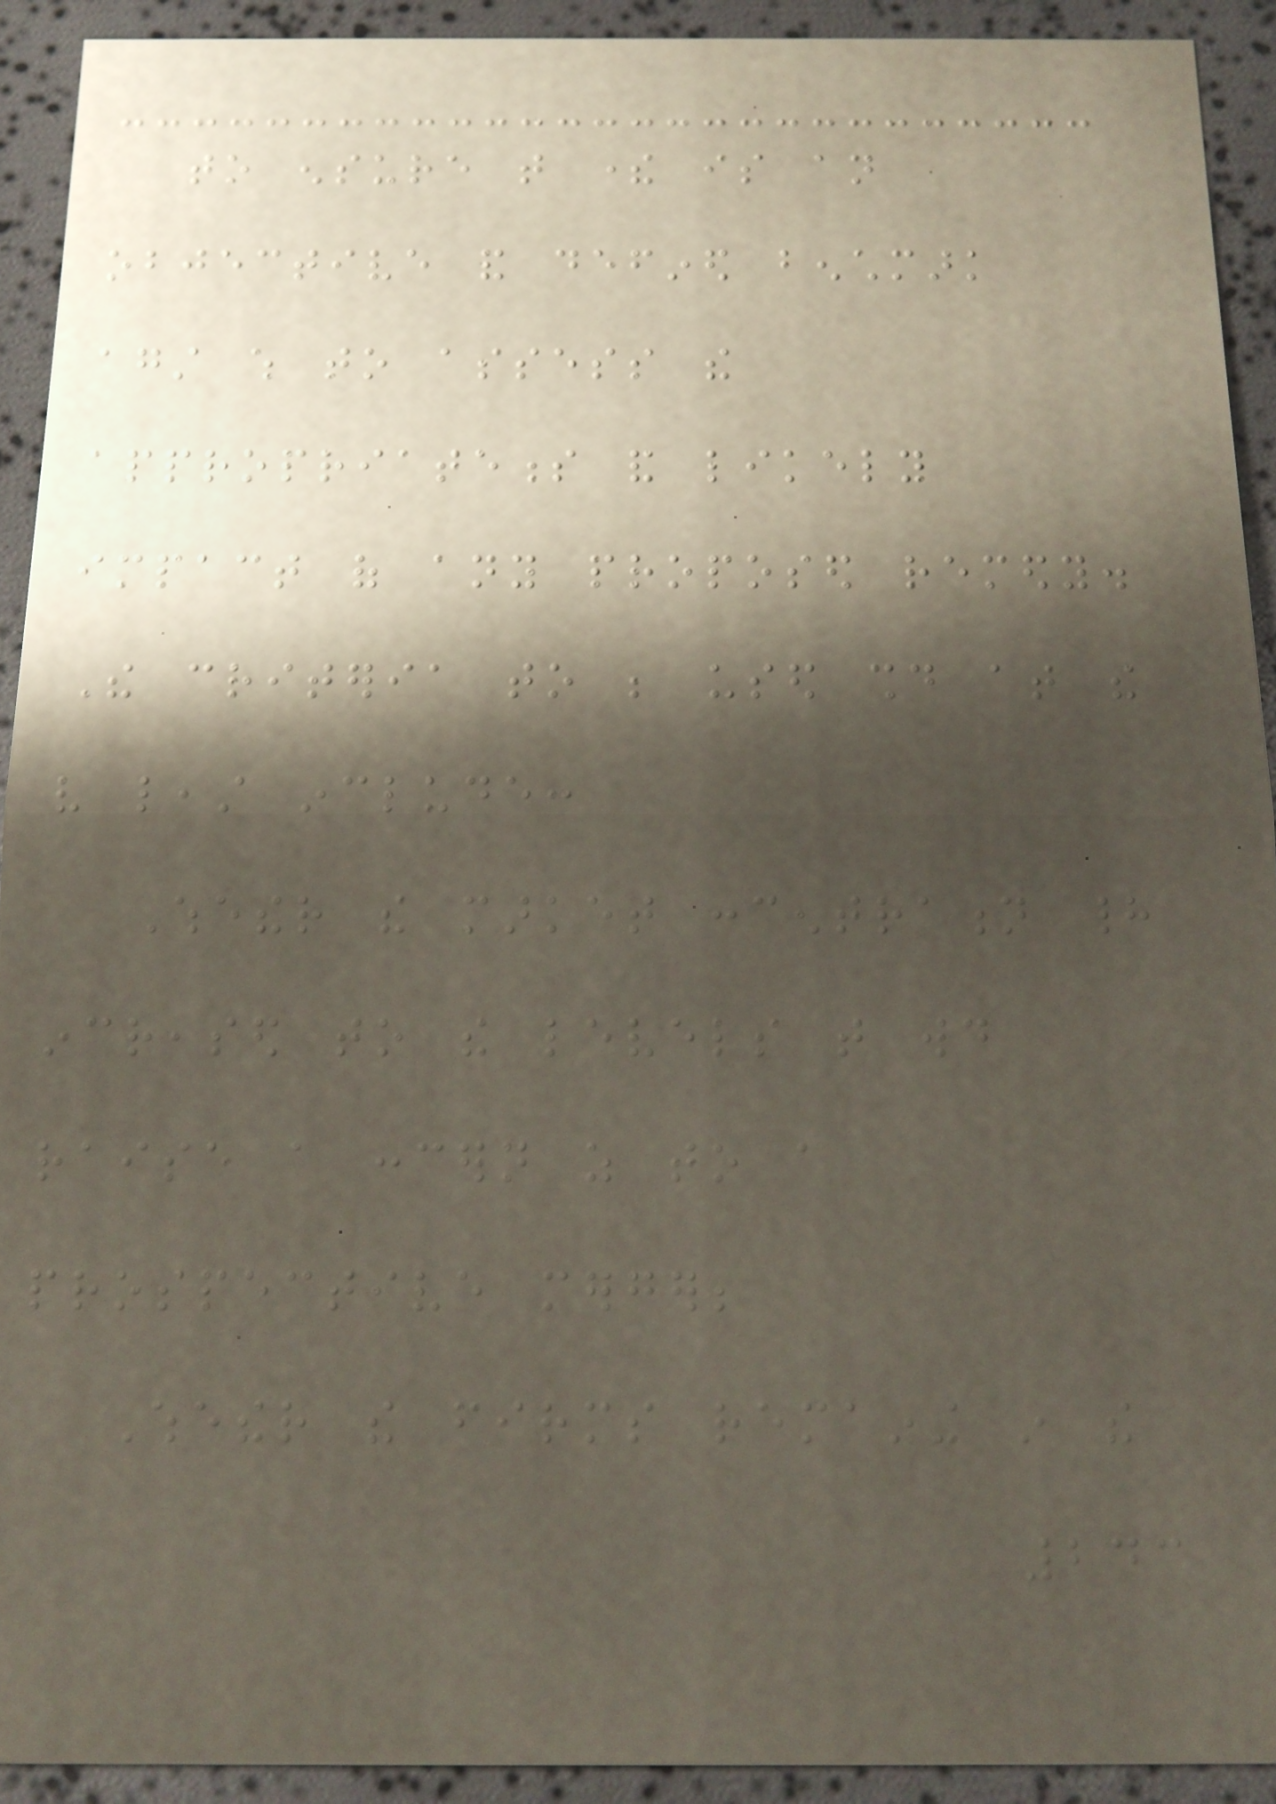to ensure that there is an
objective and defined benchmark
against which to assess the
appropriateness and likely
impact of any proposed remedy.
The criteria to be used should at the
very least include:
Whether the market concentration had
increased to the levels that would
raise a concern as to a
prospective merger;
Whether the firms remaining in the
243
